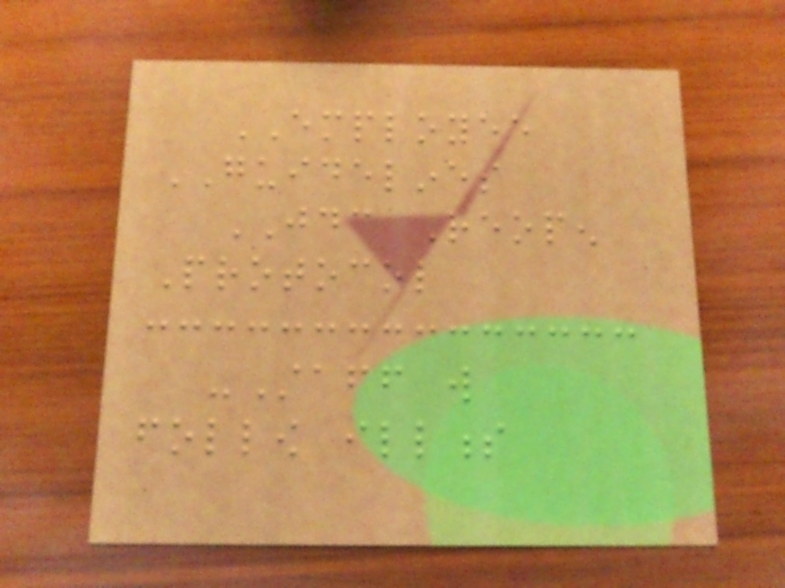EMPLOYEE
GUIDELINES
JDC Reopen
Protocol
-Staff will
follow illness
